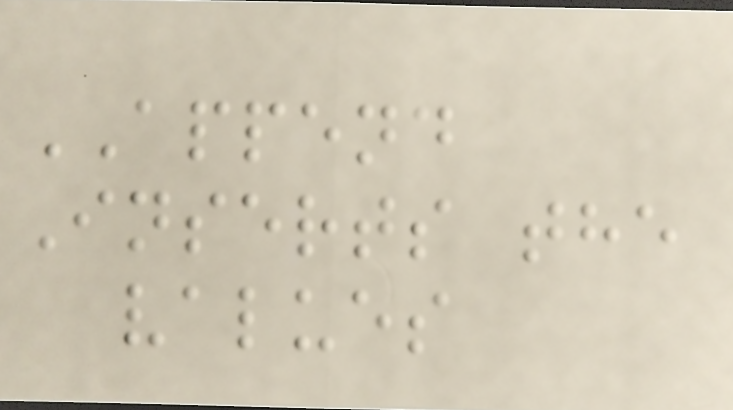APPEND
Inserts the
values
